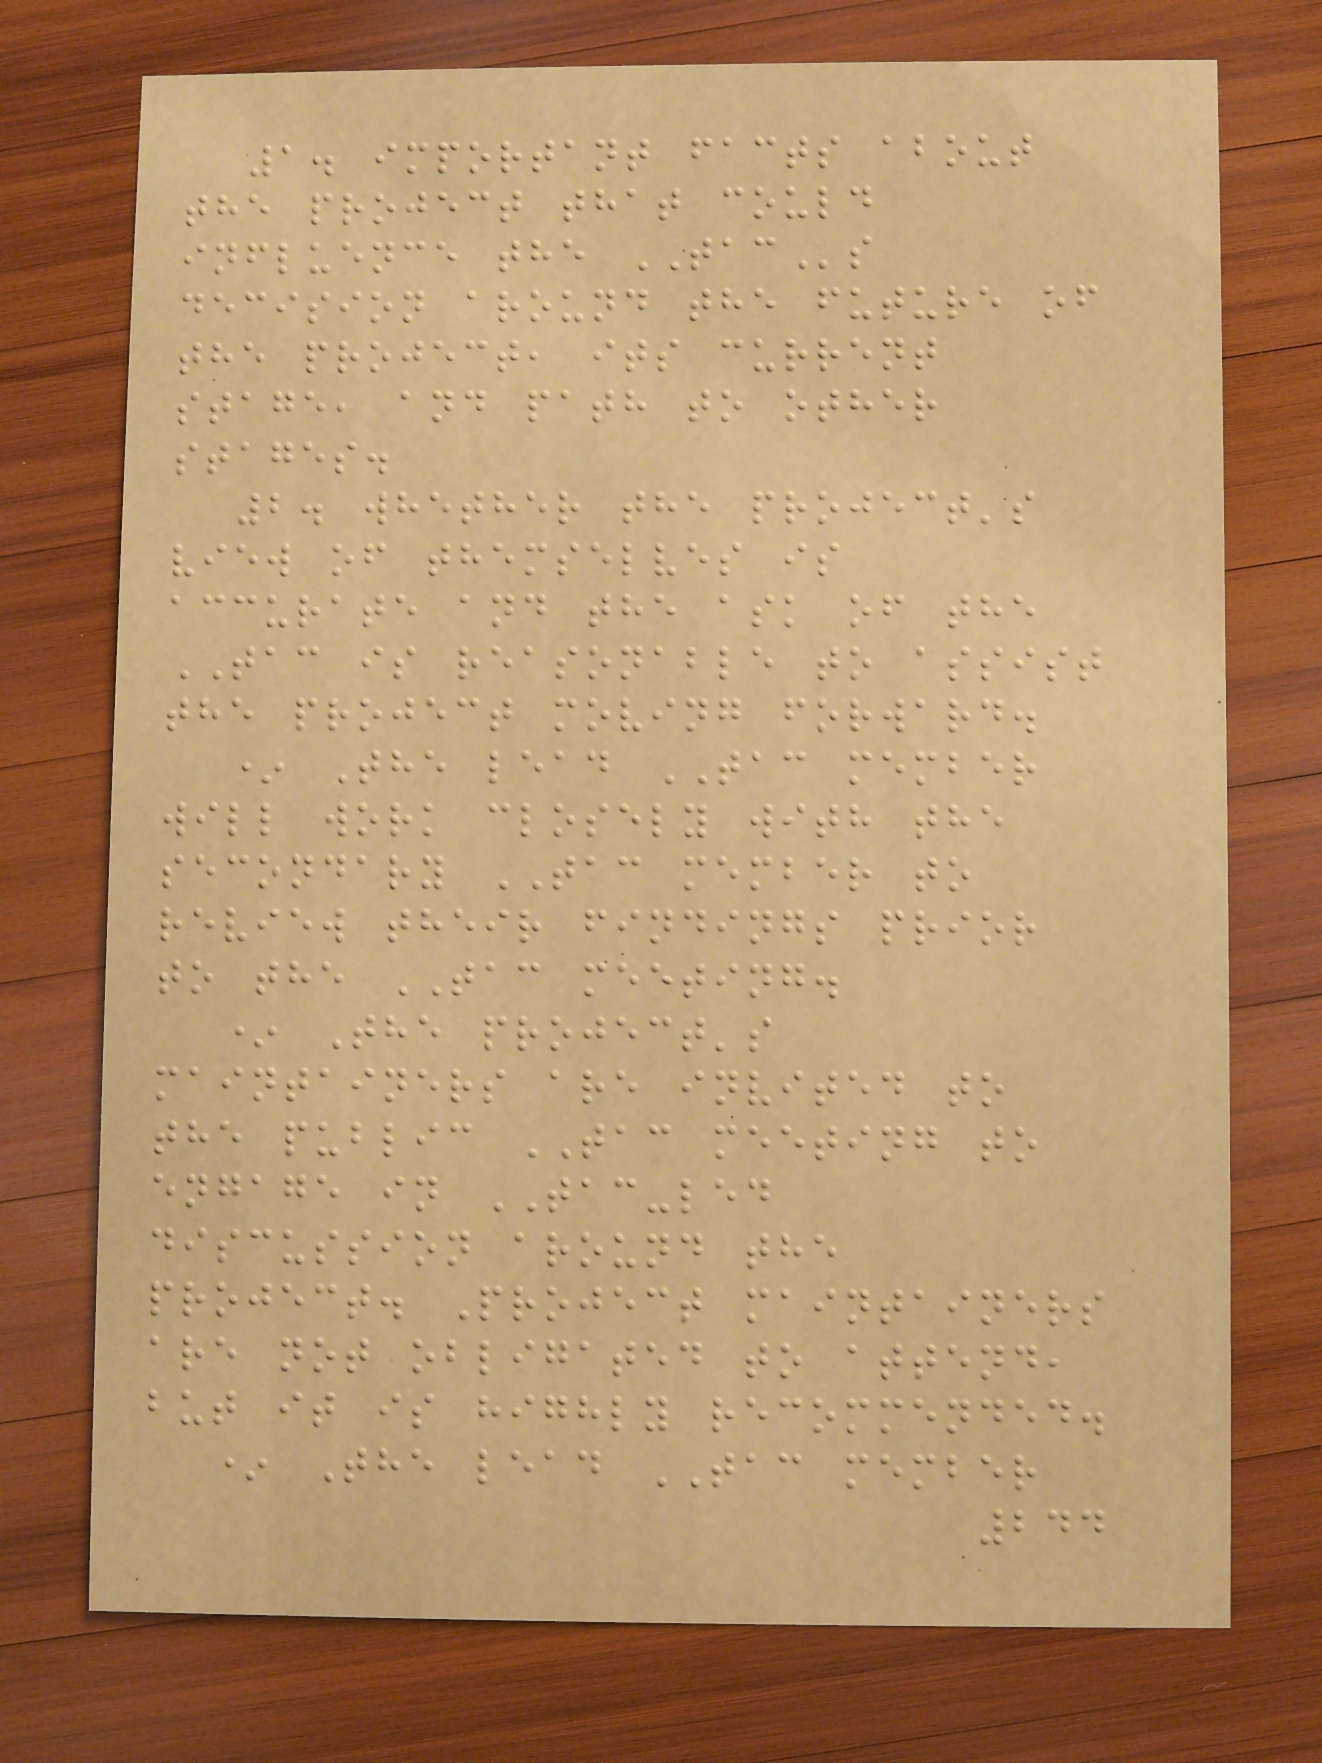1. important facts about
the project that could
influence the TACs
decision around the future of
the project, its current
stage, and path to other
stages.
2. whether the project's
view of themselves is
accurate and the ask of the
TAC is reasonable to assist
the project moving forward.
* The lead TAC member
will work closely with the
secondary TAC member to
review their findings prior
to the TAC meeting.
* The project's
maintainers are invited to
the public TAC meeting to
engage in TAC-led
discussion around the
project. Project maintainers
are not obligated to attend,
but it is highly recommended.
* The lead TAC member
244
